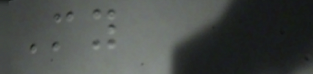My
